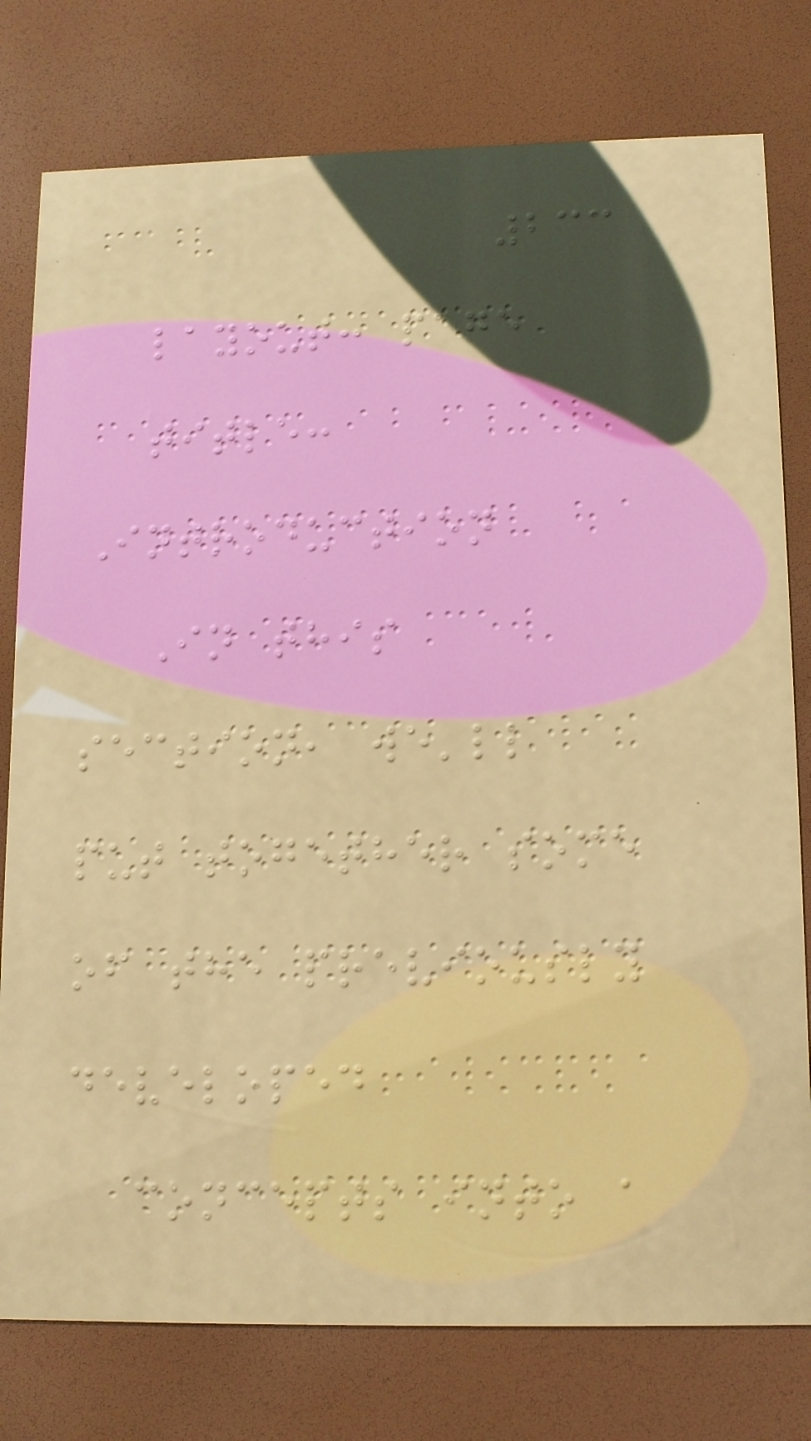233
layout: page
title:
Introduction
In this
section, we'll
put together some
of the previously
developed
concepts into a
